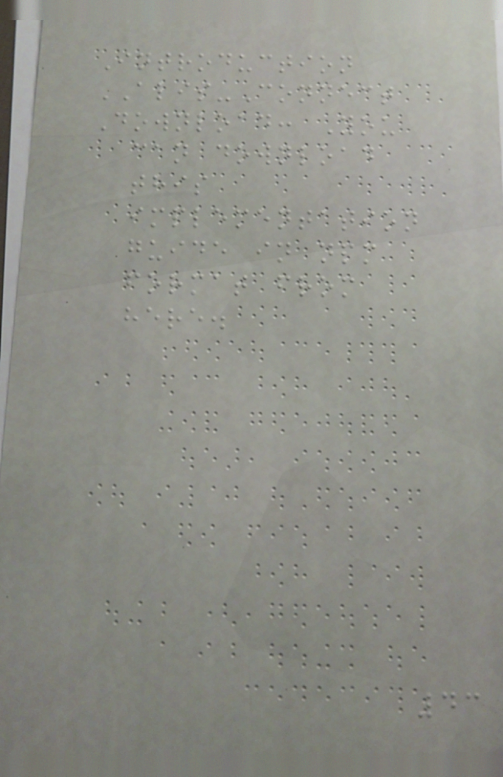Introduction
ALIS-Connect
Download: You
can download
this
implementation
guide in npm
format from
here.
43
